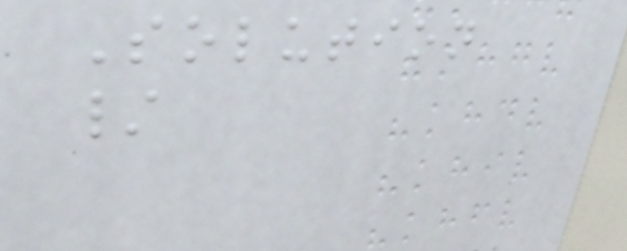Solution
/
